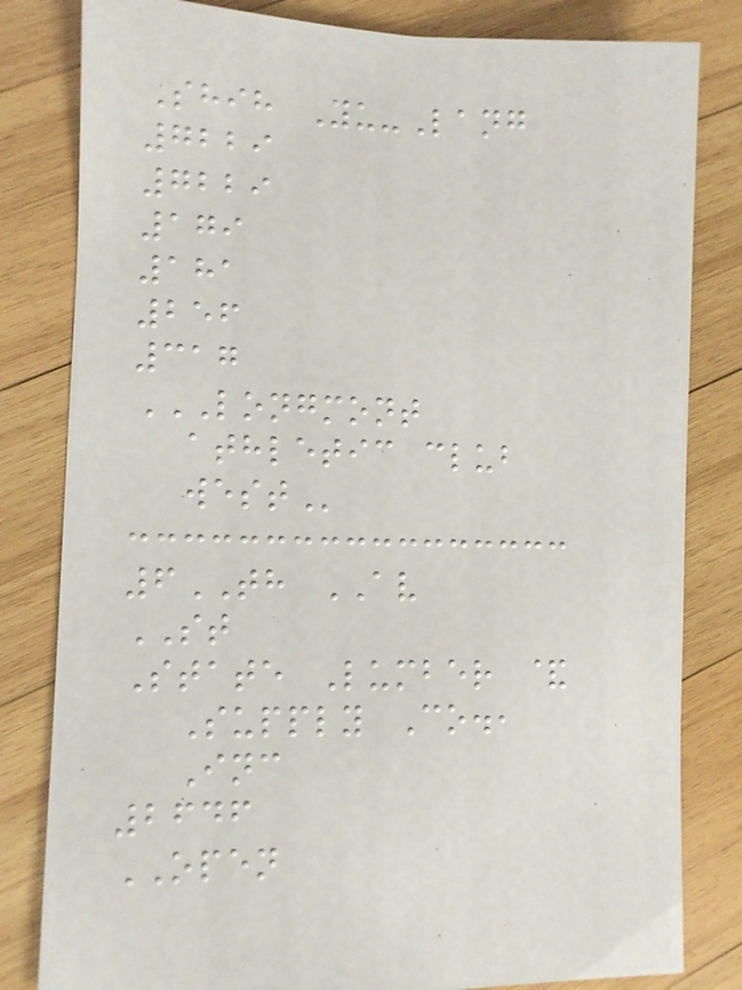Shih Yu-Lang
7229
7229
179
181
256
317
LONGMONT
ATHLETIC CLUB
WEST
6TH AV
ST
State Lumber &
Supply Co.,
Inc
2646
OPEN
